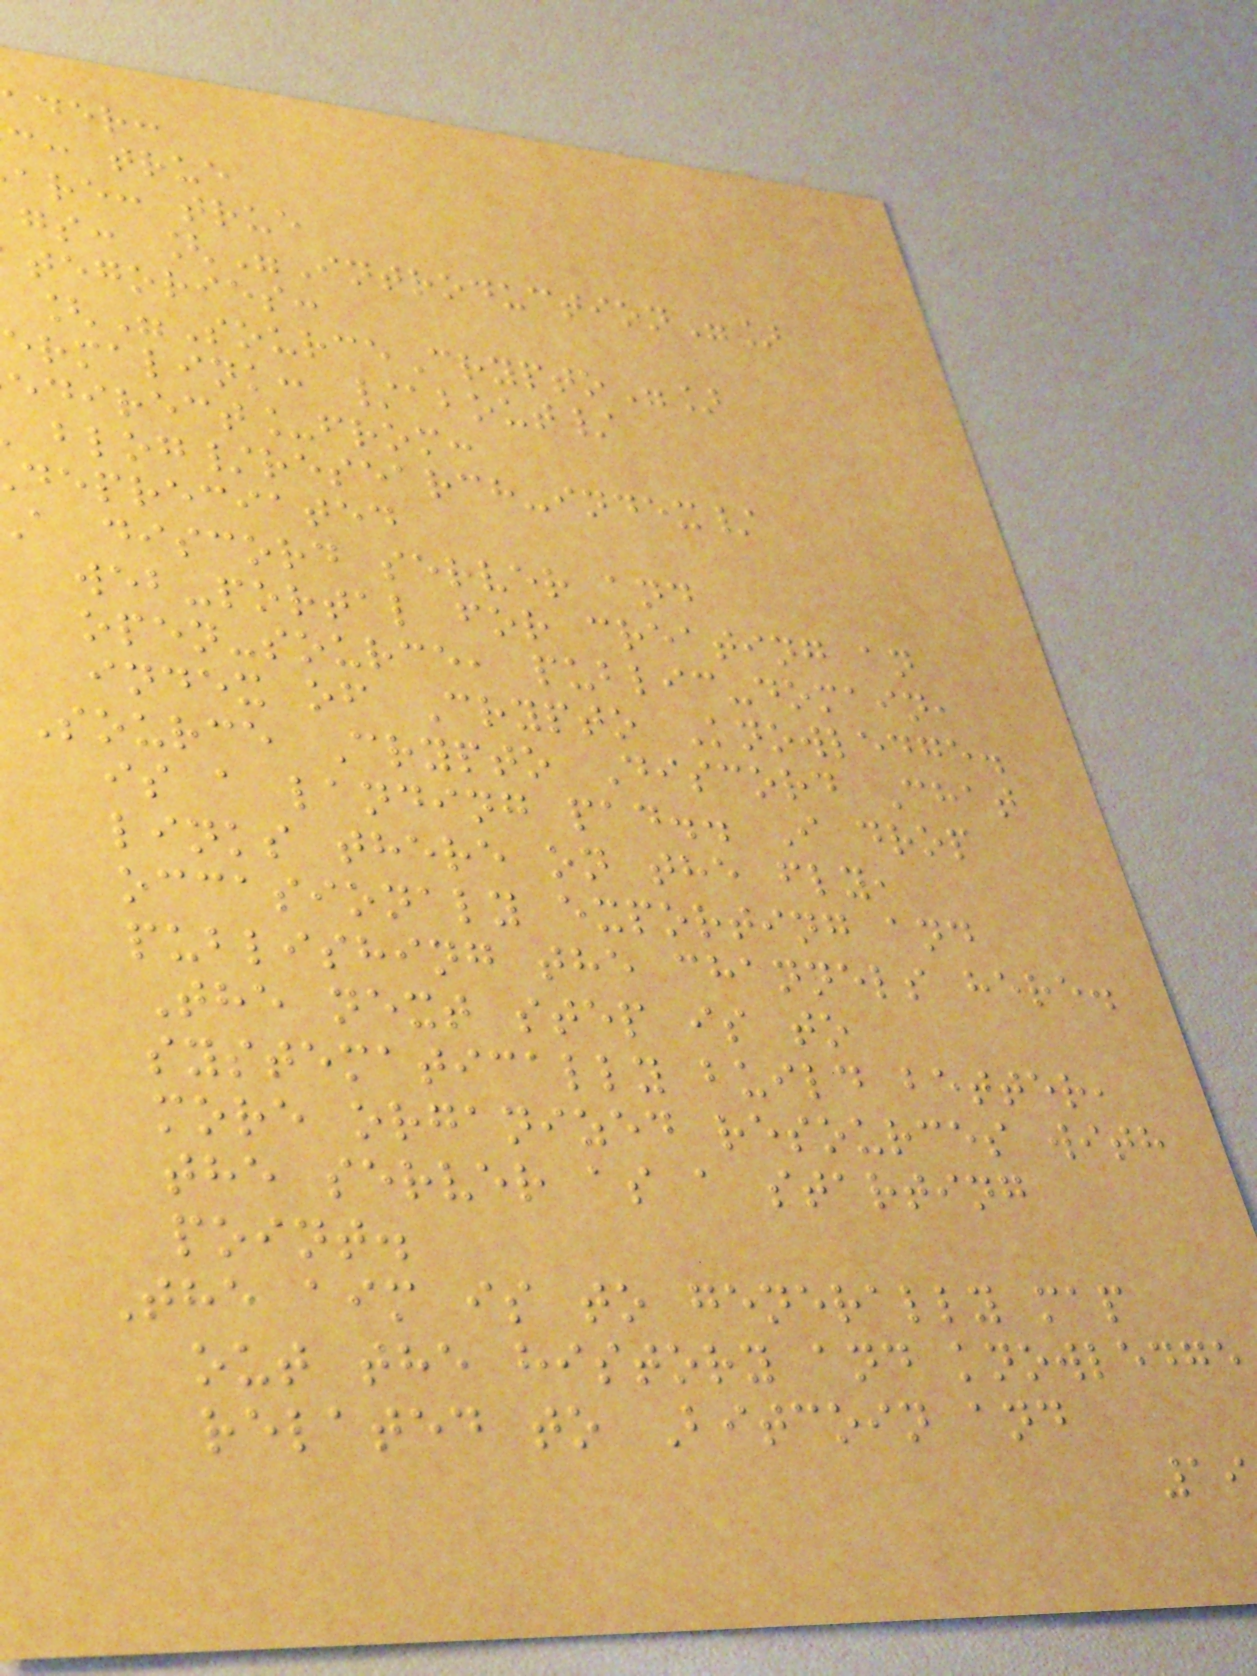ader:
c: true
are: true
gs: ["Introduction"]
tegories:
["SourceCrypto"]
ermalink: /about/
edirect_from:
blog/research-index/
depreciated
a discord server and
web-portal for creating an
open-source, public-domain,
index of Crypto Knowledge.
Source Crypto Discord Chat
is a landing pad.. I drop
links there on the fly,
occasionaly exporting and
publishing the channels here.
The next step is to
systematically build better,
more organized resources with
the server as a starting
point.
The aim is to generally map
out the history and knowledge
related to Bitcoin and
